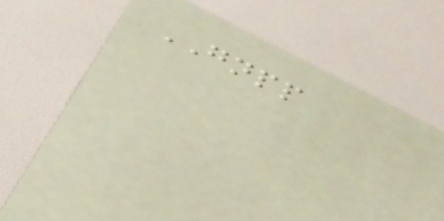GNPP
